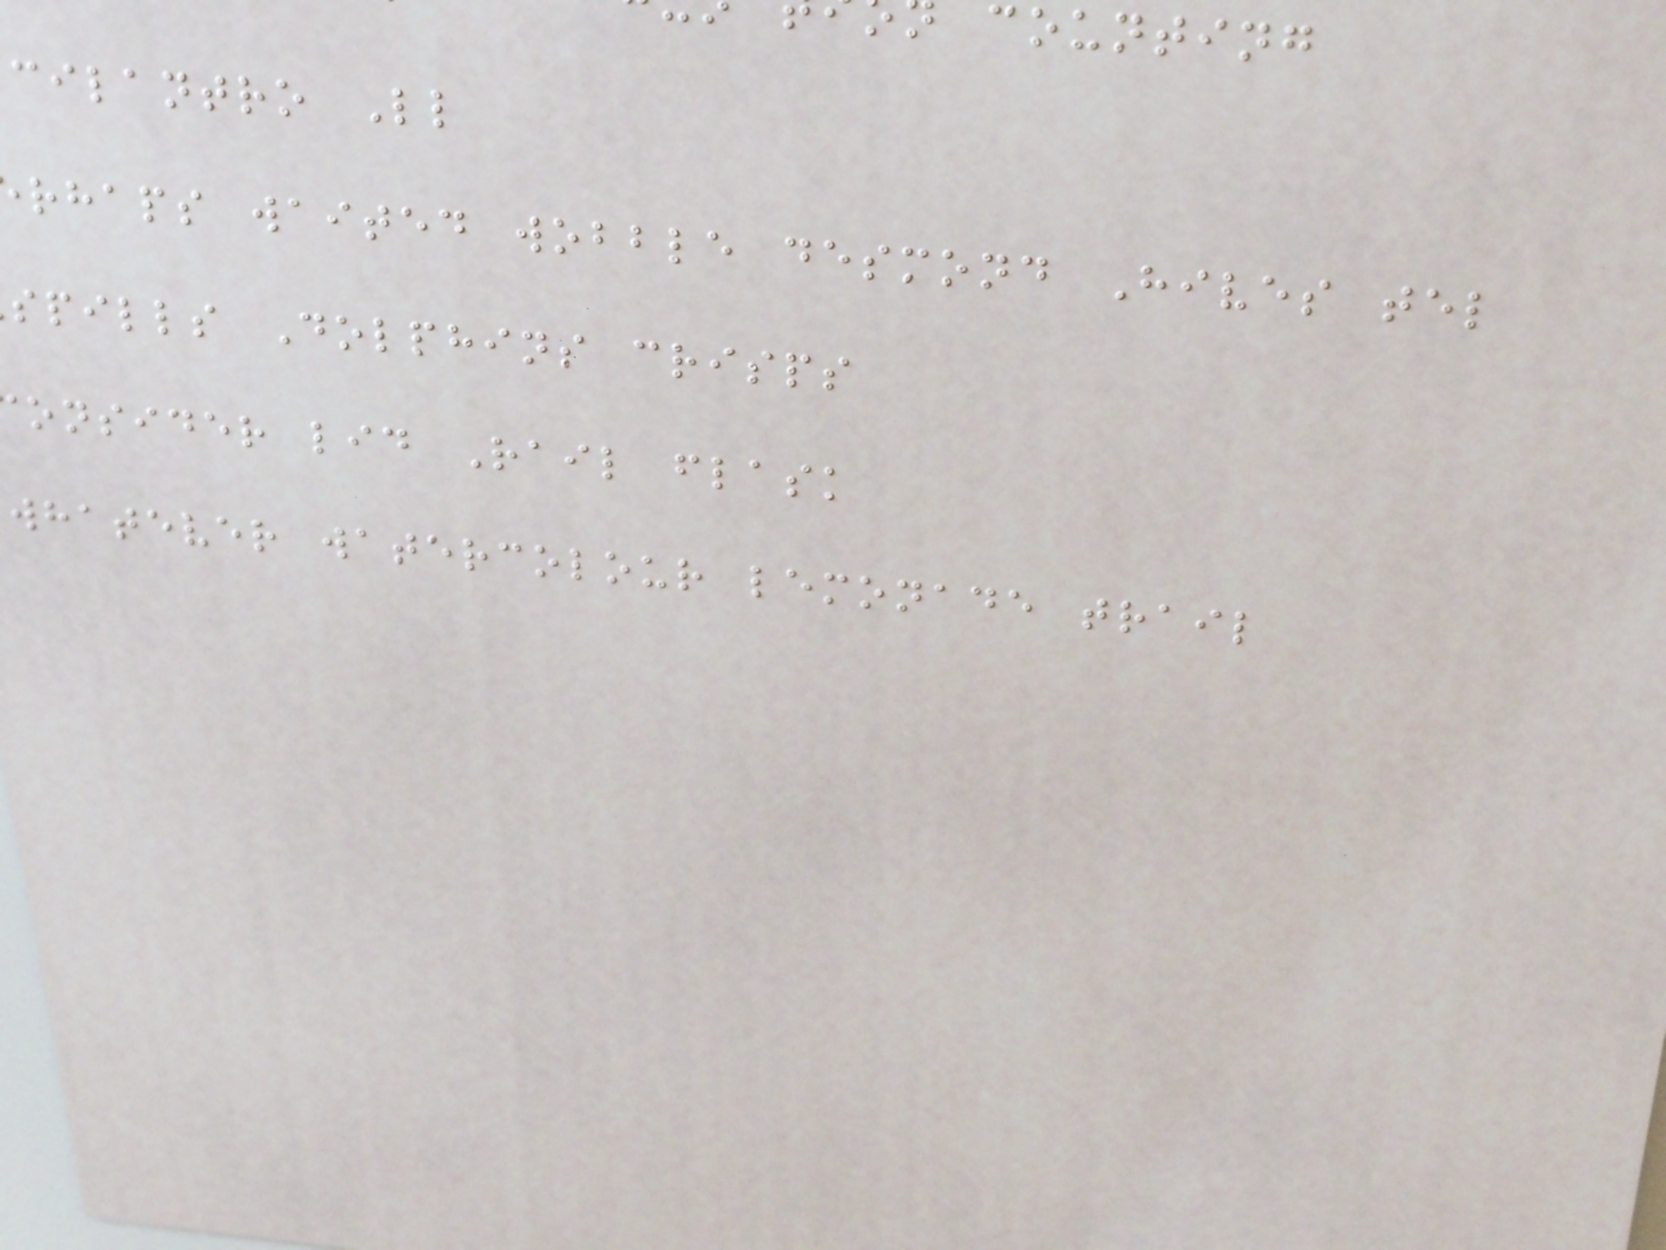cilantro Ll
rhaps waited wobble desmond Hives tel
spills Dolphins crisps
onsider lid Rail flask
whatever watercolour lemonade trail
